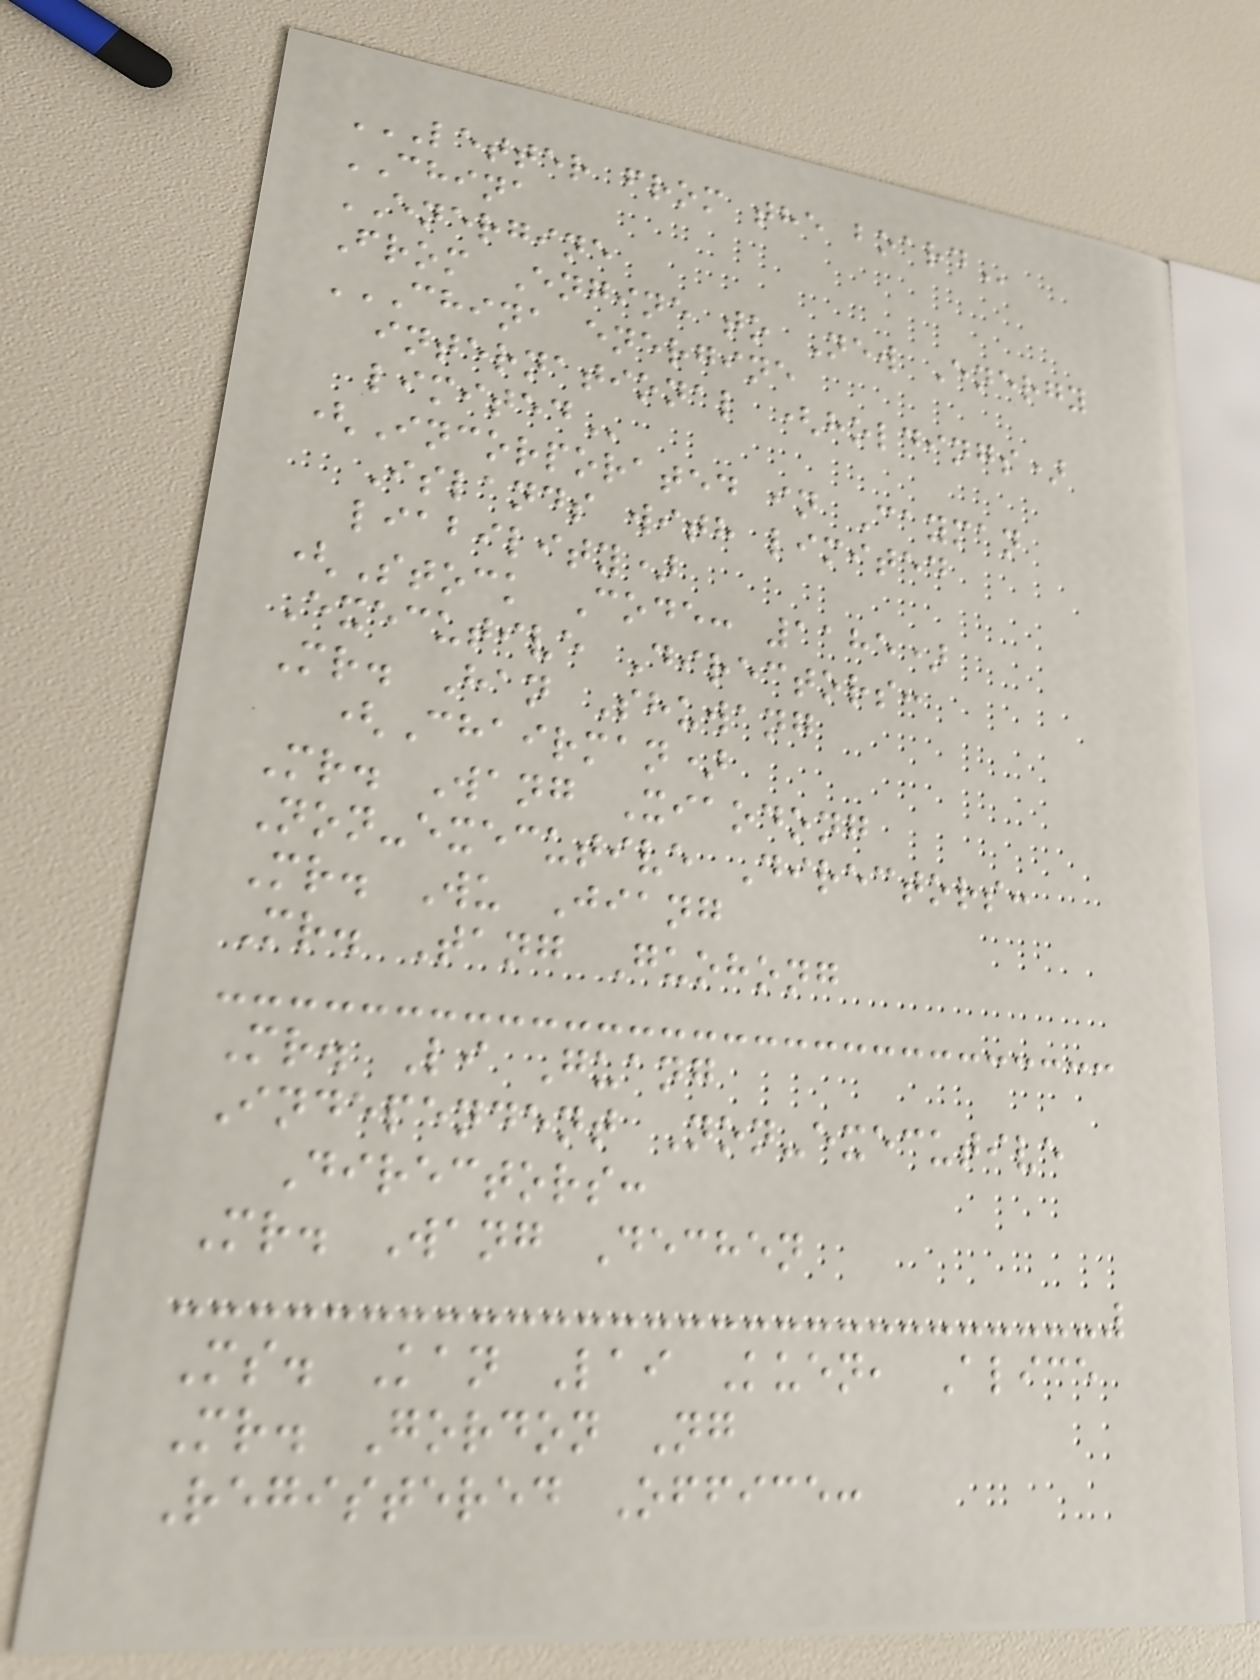LETTER FROM THE BOARD
CHINA
ENERGINE
From Engine to New Energy
CHINA ENERGINE
INTERNATIONAL (HOLDINGS)
LIMITED
(Incorporated in Cayman
Islands with limited
liability)
(Stock Code: 1185)
Executive Directors:
Mr. Han Shuwang
(Chairman)
Mr. Wang Xiaodong
Non-executive Directors:
Mr. Wu Jiang
Mr. Tang Guohong
Mr. Li Guang
Independent Non-executive
Directors:
Mr. Wang Dechen
Ms. Kan Lai Kuen, Alice
Mr. Gordon Ng
Registered Office:
